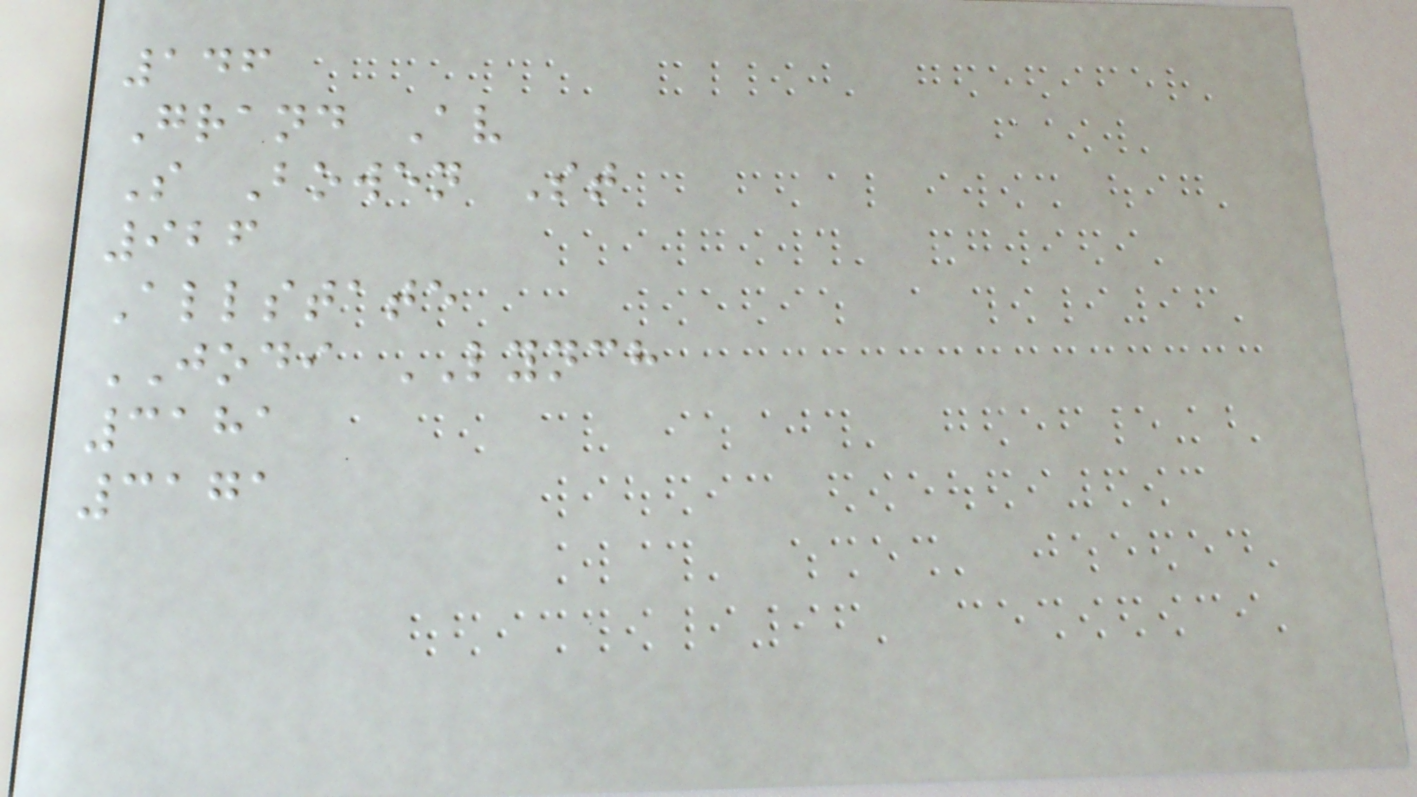146
Grand Av
S Bowen St
926
Allstate
JODI LYNCH
3181
3171
